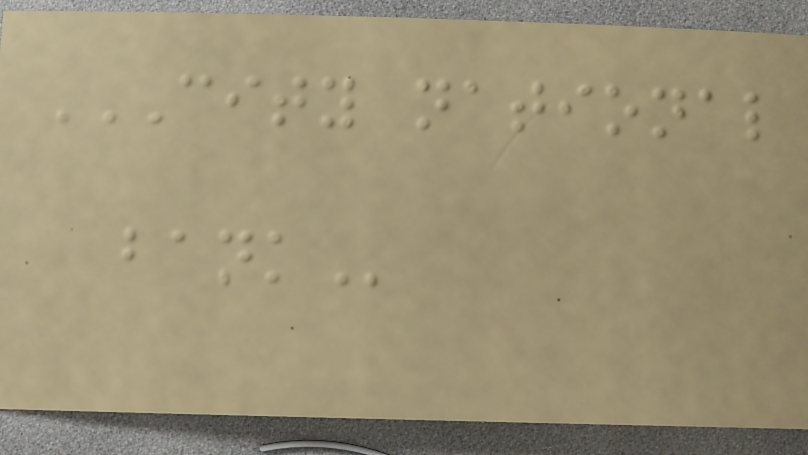CITY NATIONAL
BANK
